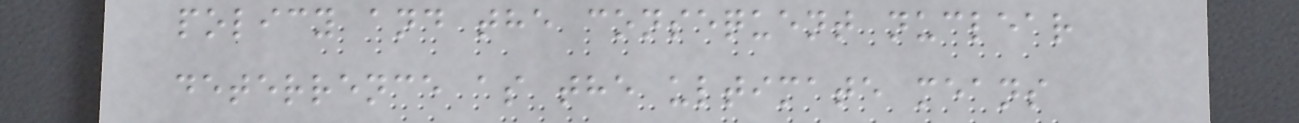policy and the consequent nuclear
deterrence as the ultimate means
